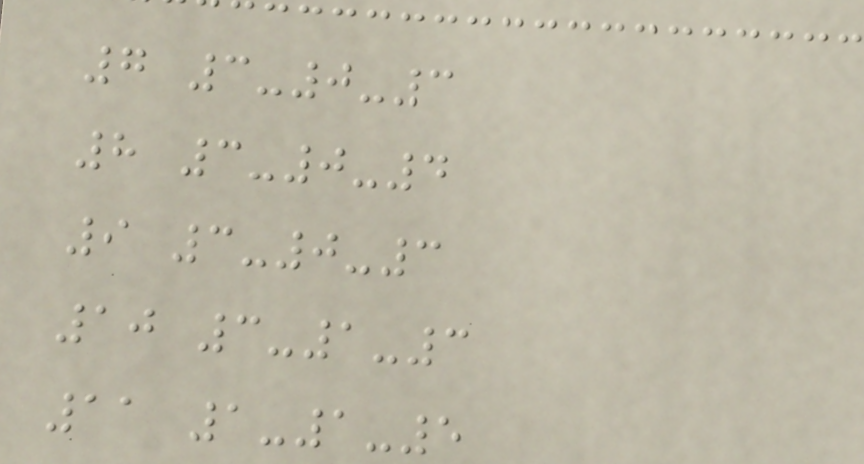7 3-0-3
8 3-0-4
9 3-0-3
10 3-1-3
11 1-1-5
